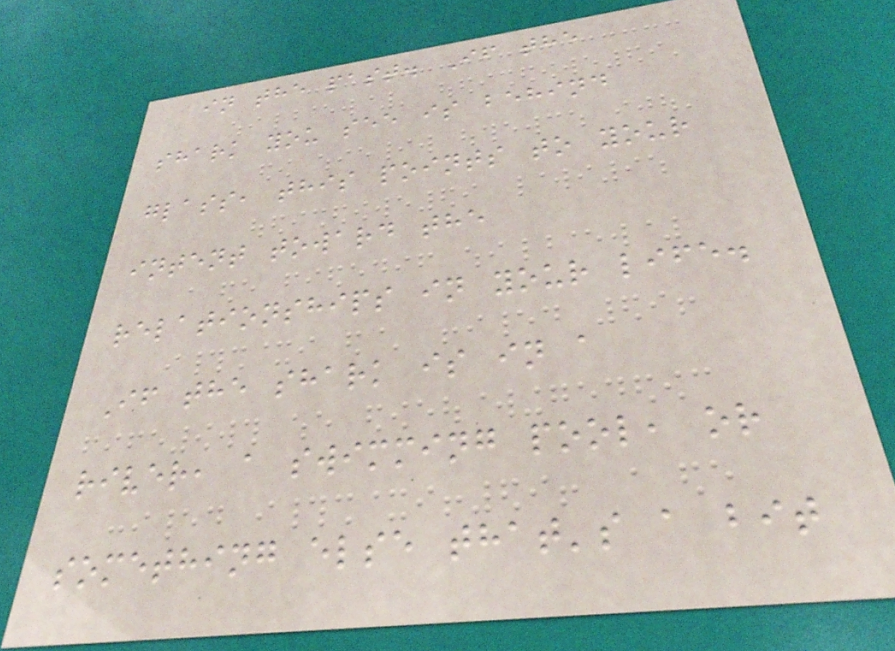in the past. If the
shark you see is behind
glass, this points to your
intent toward the
relationships in your life.
If the shark is in a
river, a swimming pool, or
something else that's a bit
